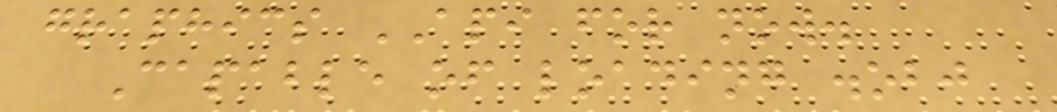graphics API for now.
Capable of loading .obj
